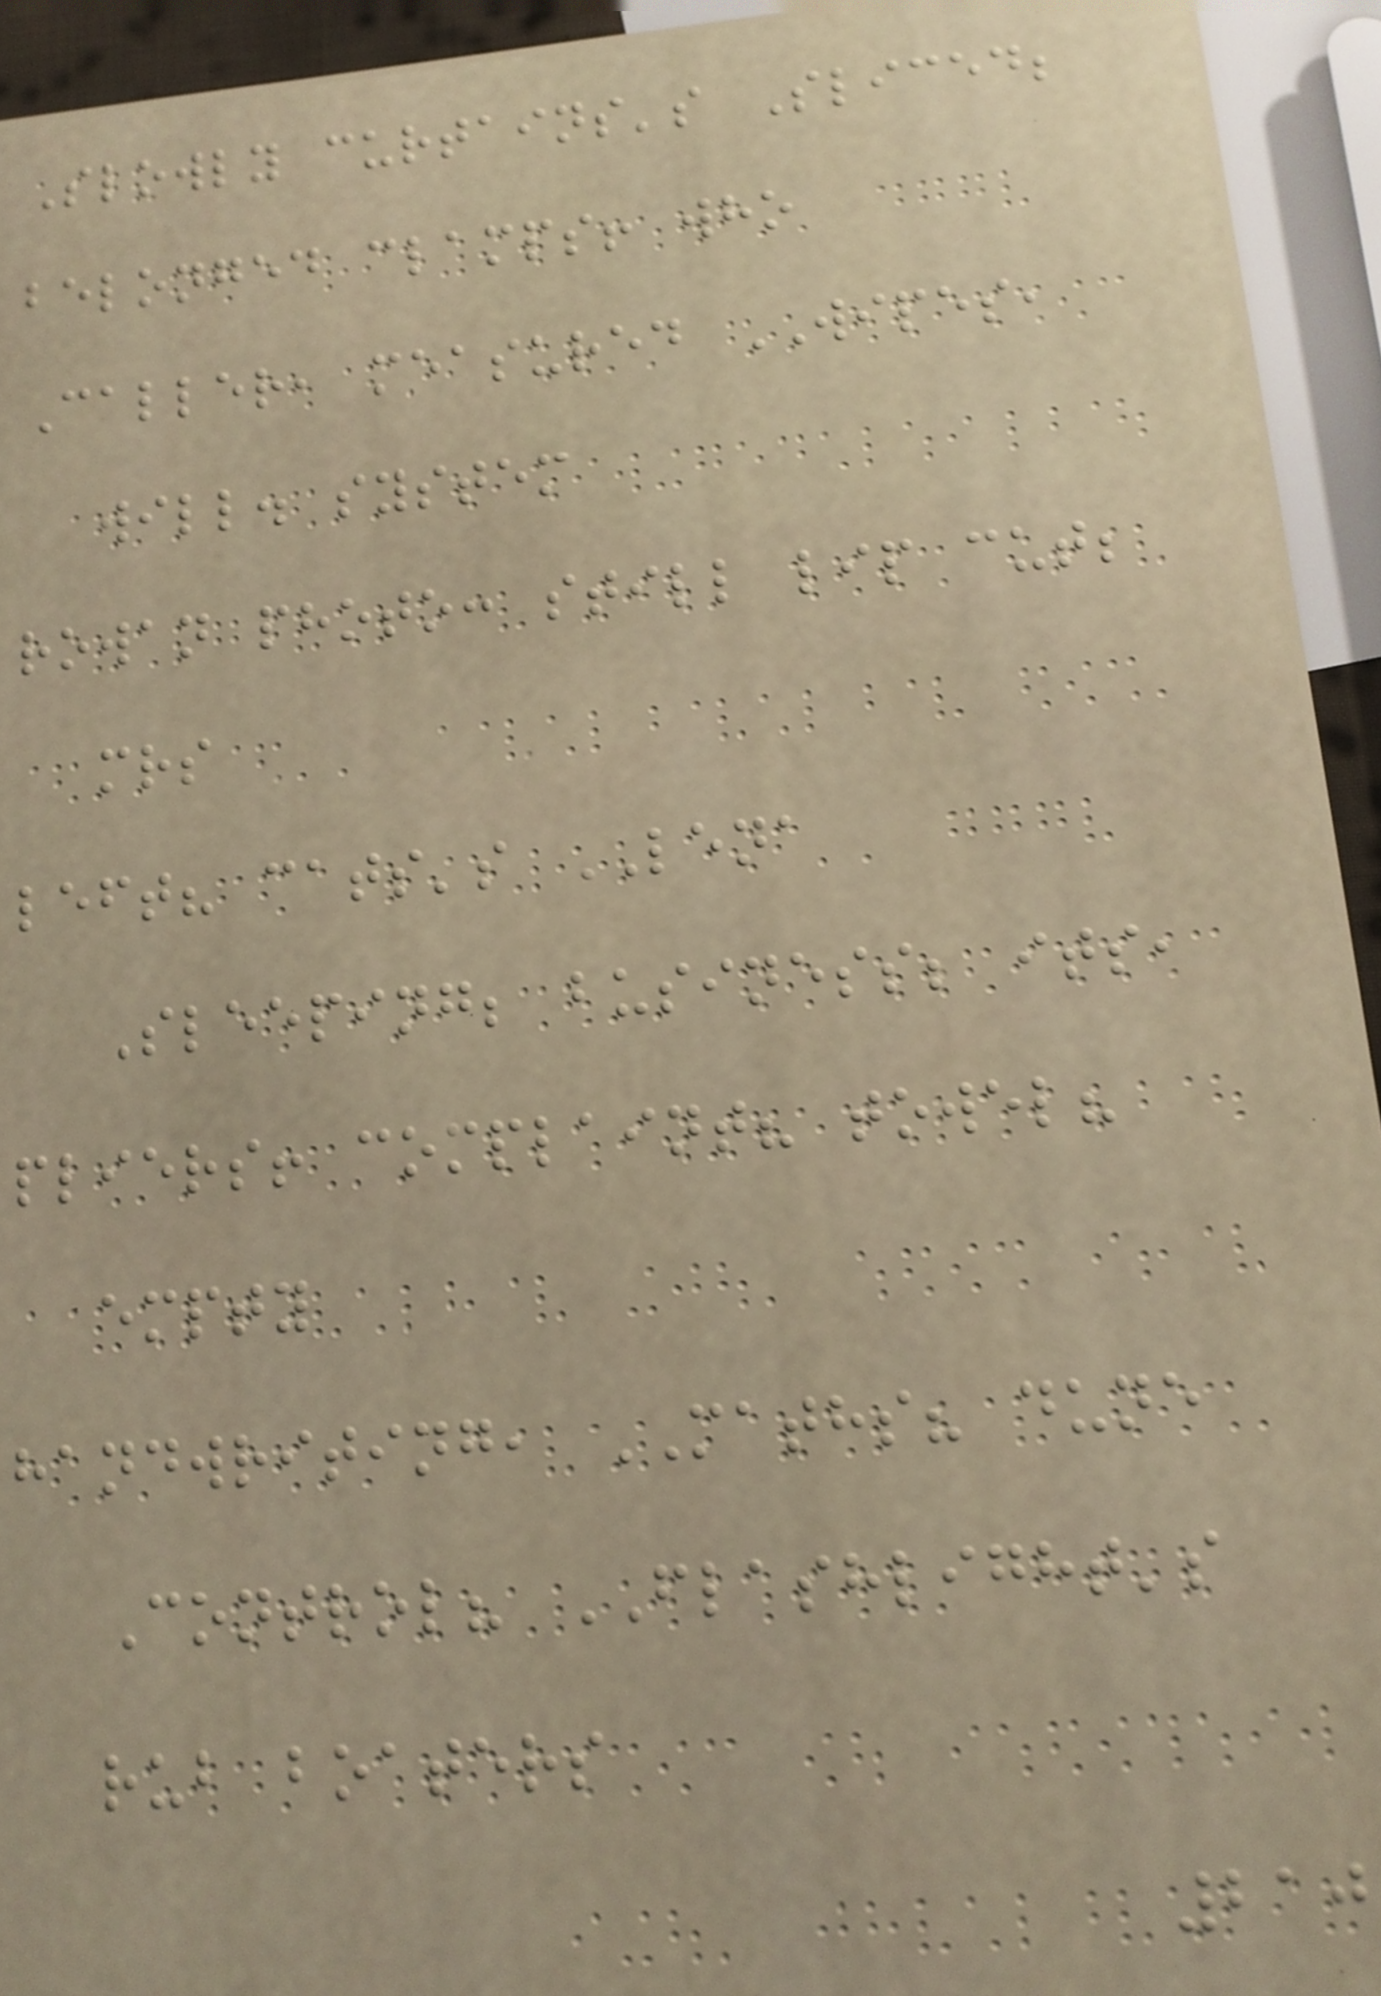Slowly curtains's Sliced;
belonged clamps! who
Caller, measured WIPES,
will. system
rowan photo: still lip cut;
mrs
left? cats's LENA
Sleeping; business; its,
pliers! complaint? towel?
empty
handwriting, MATHS? dune
Control? FLASHLIGHT's
rub boaters
210
